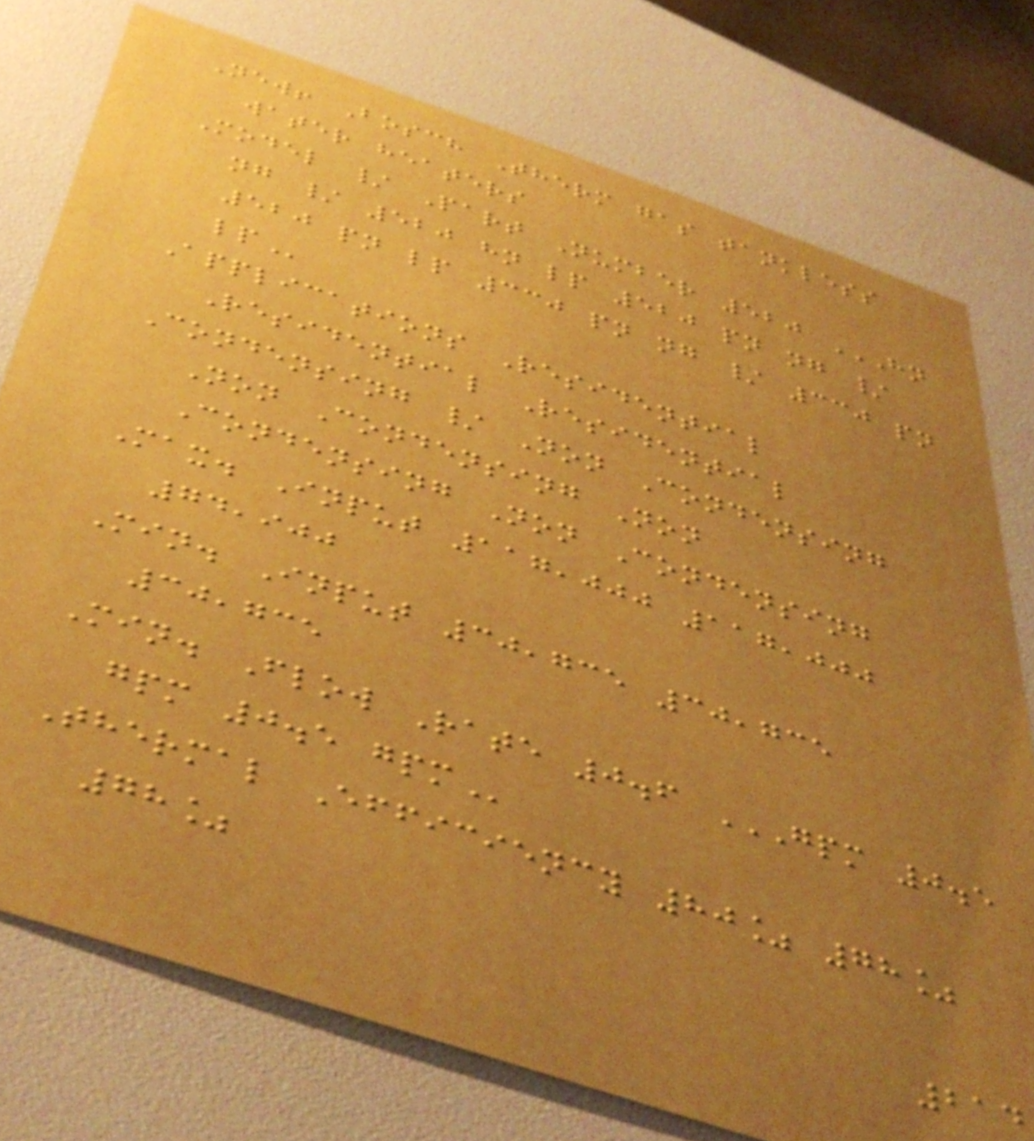New! Bosch Therm gas tankless
water heaters
Model / Part Number 520 HN
NG / 520 HN LP 520 PN NG /
520 PN LP 330 PN NG / 330 PN
LP
Applications Residential
Residential Residential
Condensing / Non Condensing
Non Condensing Non
Condensing Non Condensing
Max. Input 117,000 117,000
74,900
Min. Input 30,735 30,735
30,735
Min. Flow Rate 0.6 GPM 0.5
GPM 0.5 GPM
Thermal Efficiency 80% 78%
78%
214
